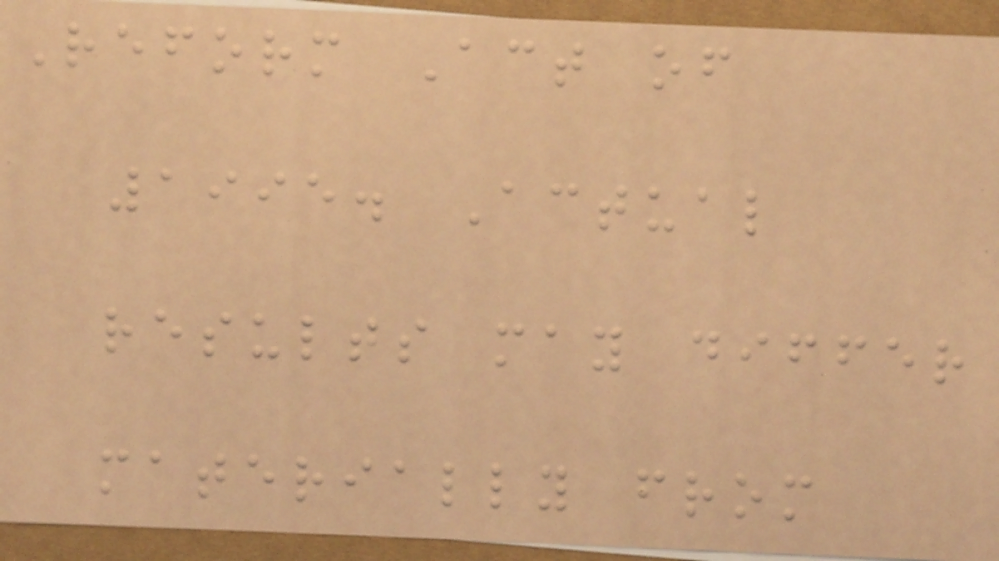Reform Act of
1995. Actual
results may differ
materially from
